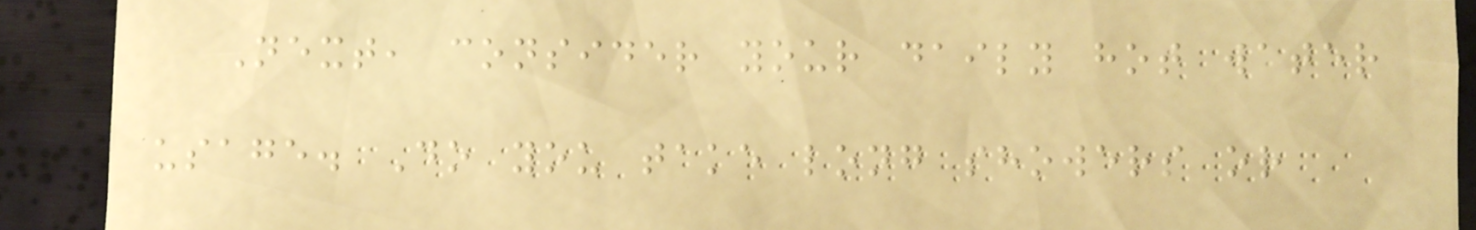Next, consider your daily hot water
usage. Do you take long showers or
